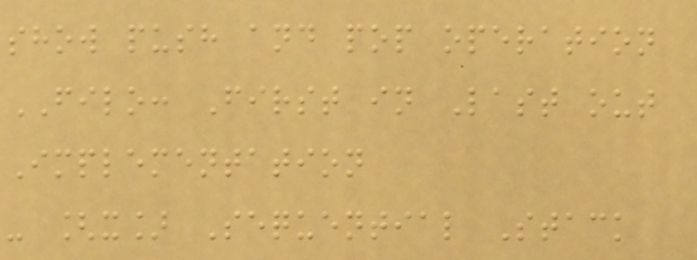show push and pop operation
FILO: First in Last out
Implementation
- [x] Sequential Stack
